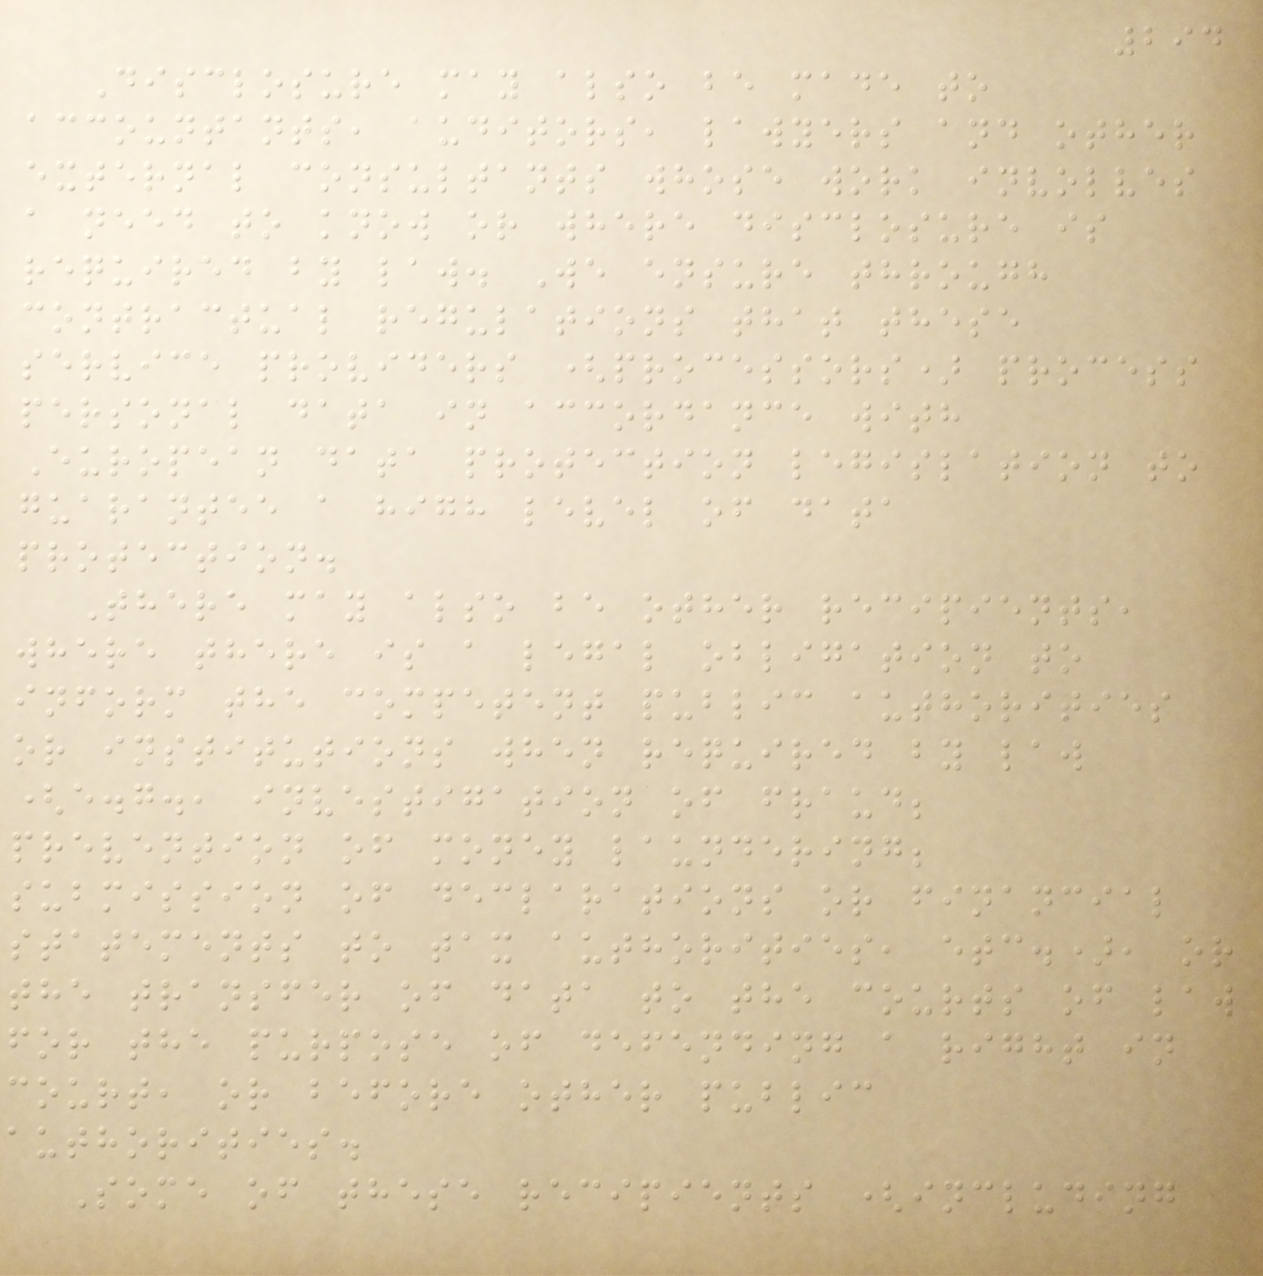294
Disclosure may also be made to
accountants, auditors, lawyers and other
external consultants whose work involves
a need to know or where disclosure is
required by law. We ensure through
contractual regulations that these
service providers (processors) process
personal data in accordance with
European data protection legislation to
guarantee a high level of data
protection.
There may also be other recipients,
where there is a legal obligation to
inform the competent public authorities
or institutions when required by law
(e.g., investigation of fraud;
prevention of money laundering;
submission of declarations or financial
statements to tax authorities, etc.), or
the transfer of data to the courts of law
for the purpose of defending a right in
court, or before other public
authorities.
Some of these recipients (including
